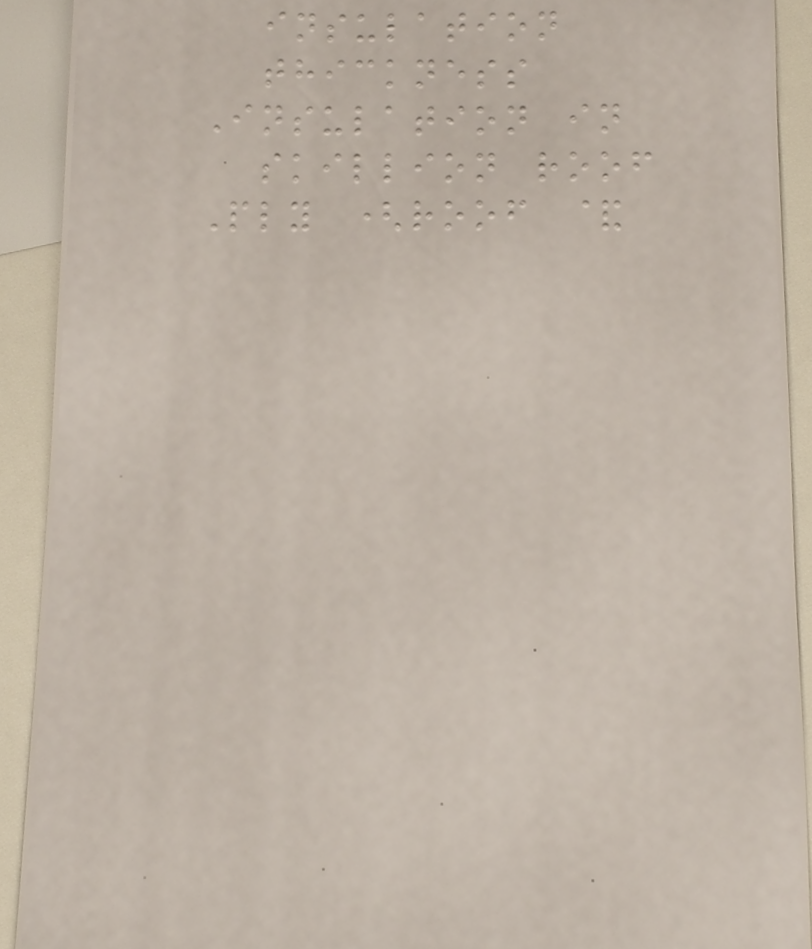insulation
thickness
Insulation in
skillion roof
Ply (roof &
